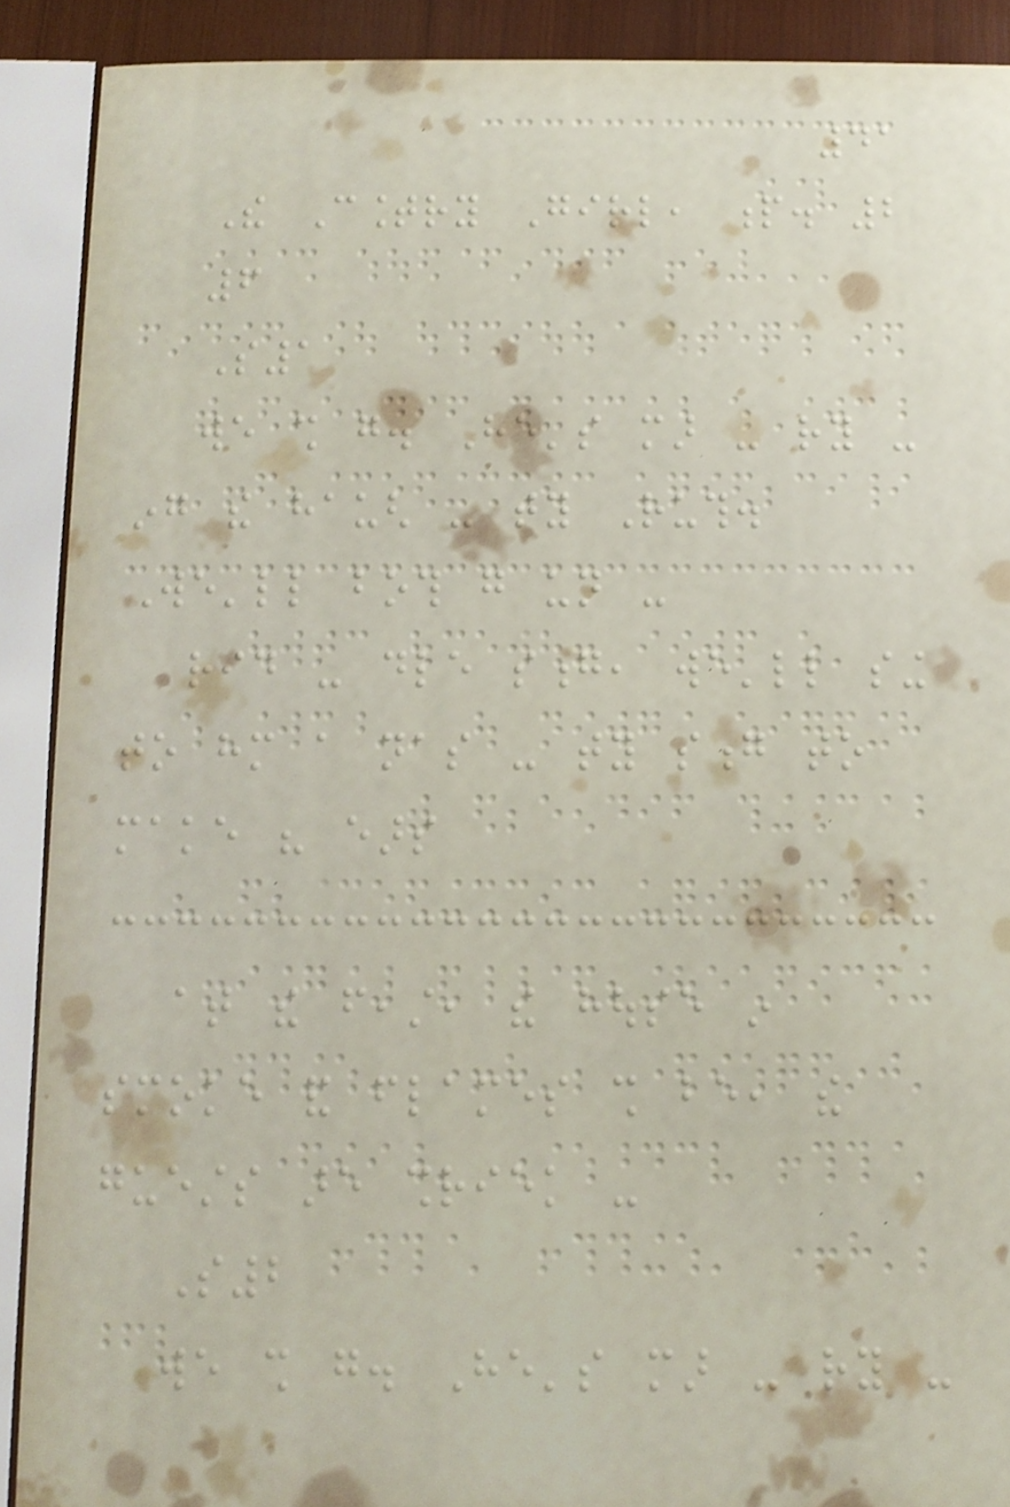41
The Country Girl, p. 2
6
S1
we shall go. He's mar - ry -
ing the haugh - ty Ruth.
We'll both go un -
rid - dle song, we'll sing
to him a nas - ty song to
make his ears
at the feast, the house in
smoke and flames shall be, the
guests are shriek -
S2
we shall go. He's mar - ry -
